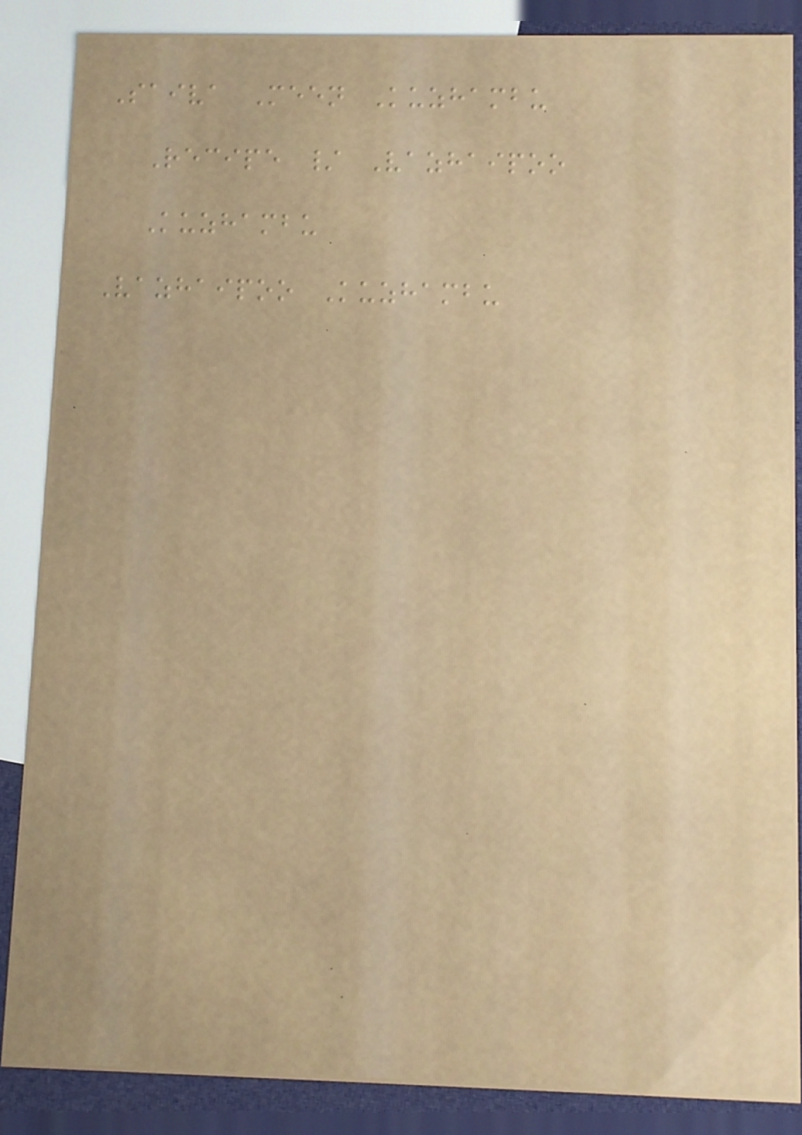Saiva Meen Kuzhambu
Recipe / Vazhaipoo
Kuzhambu
Vazhaipoo Kuzhambu
